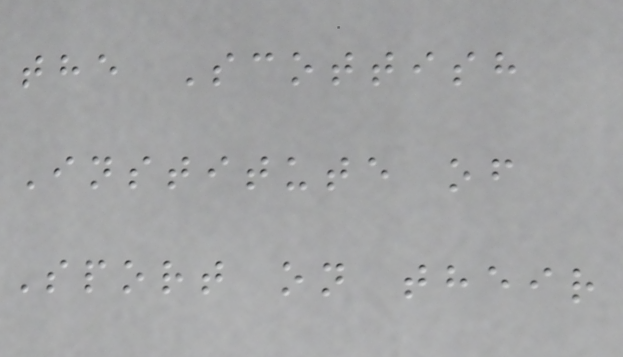the Scottish
Institute of
Sport on their
